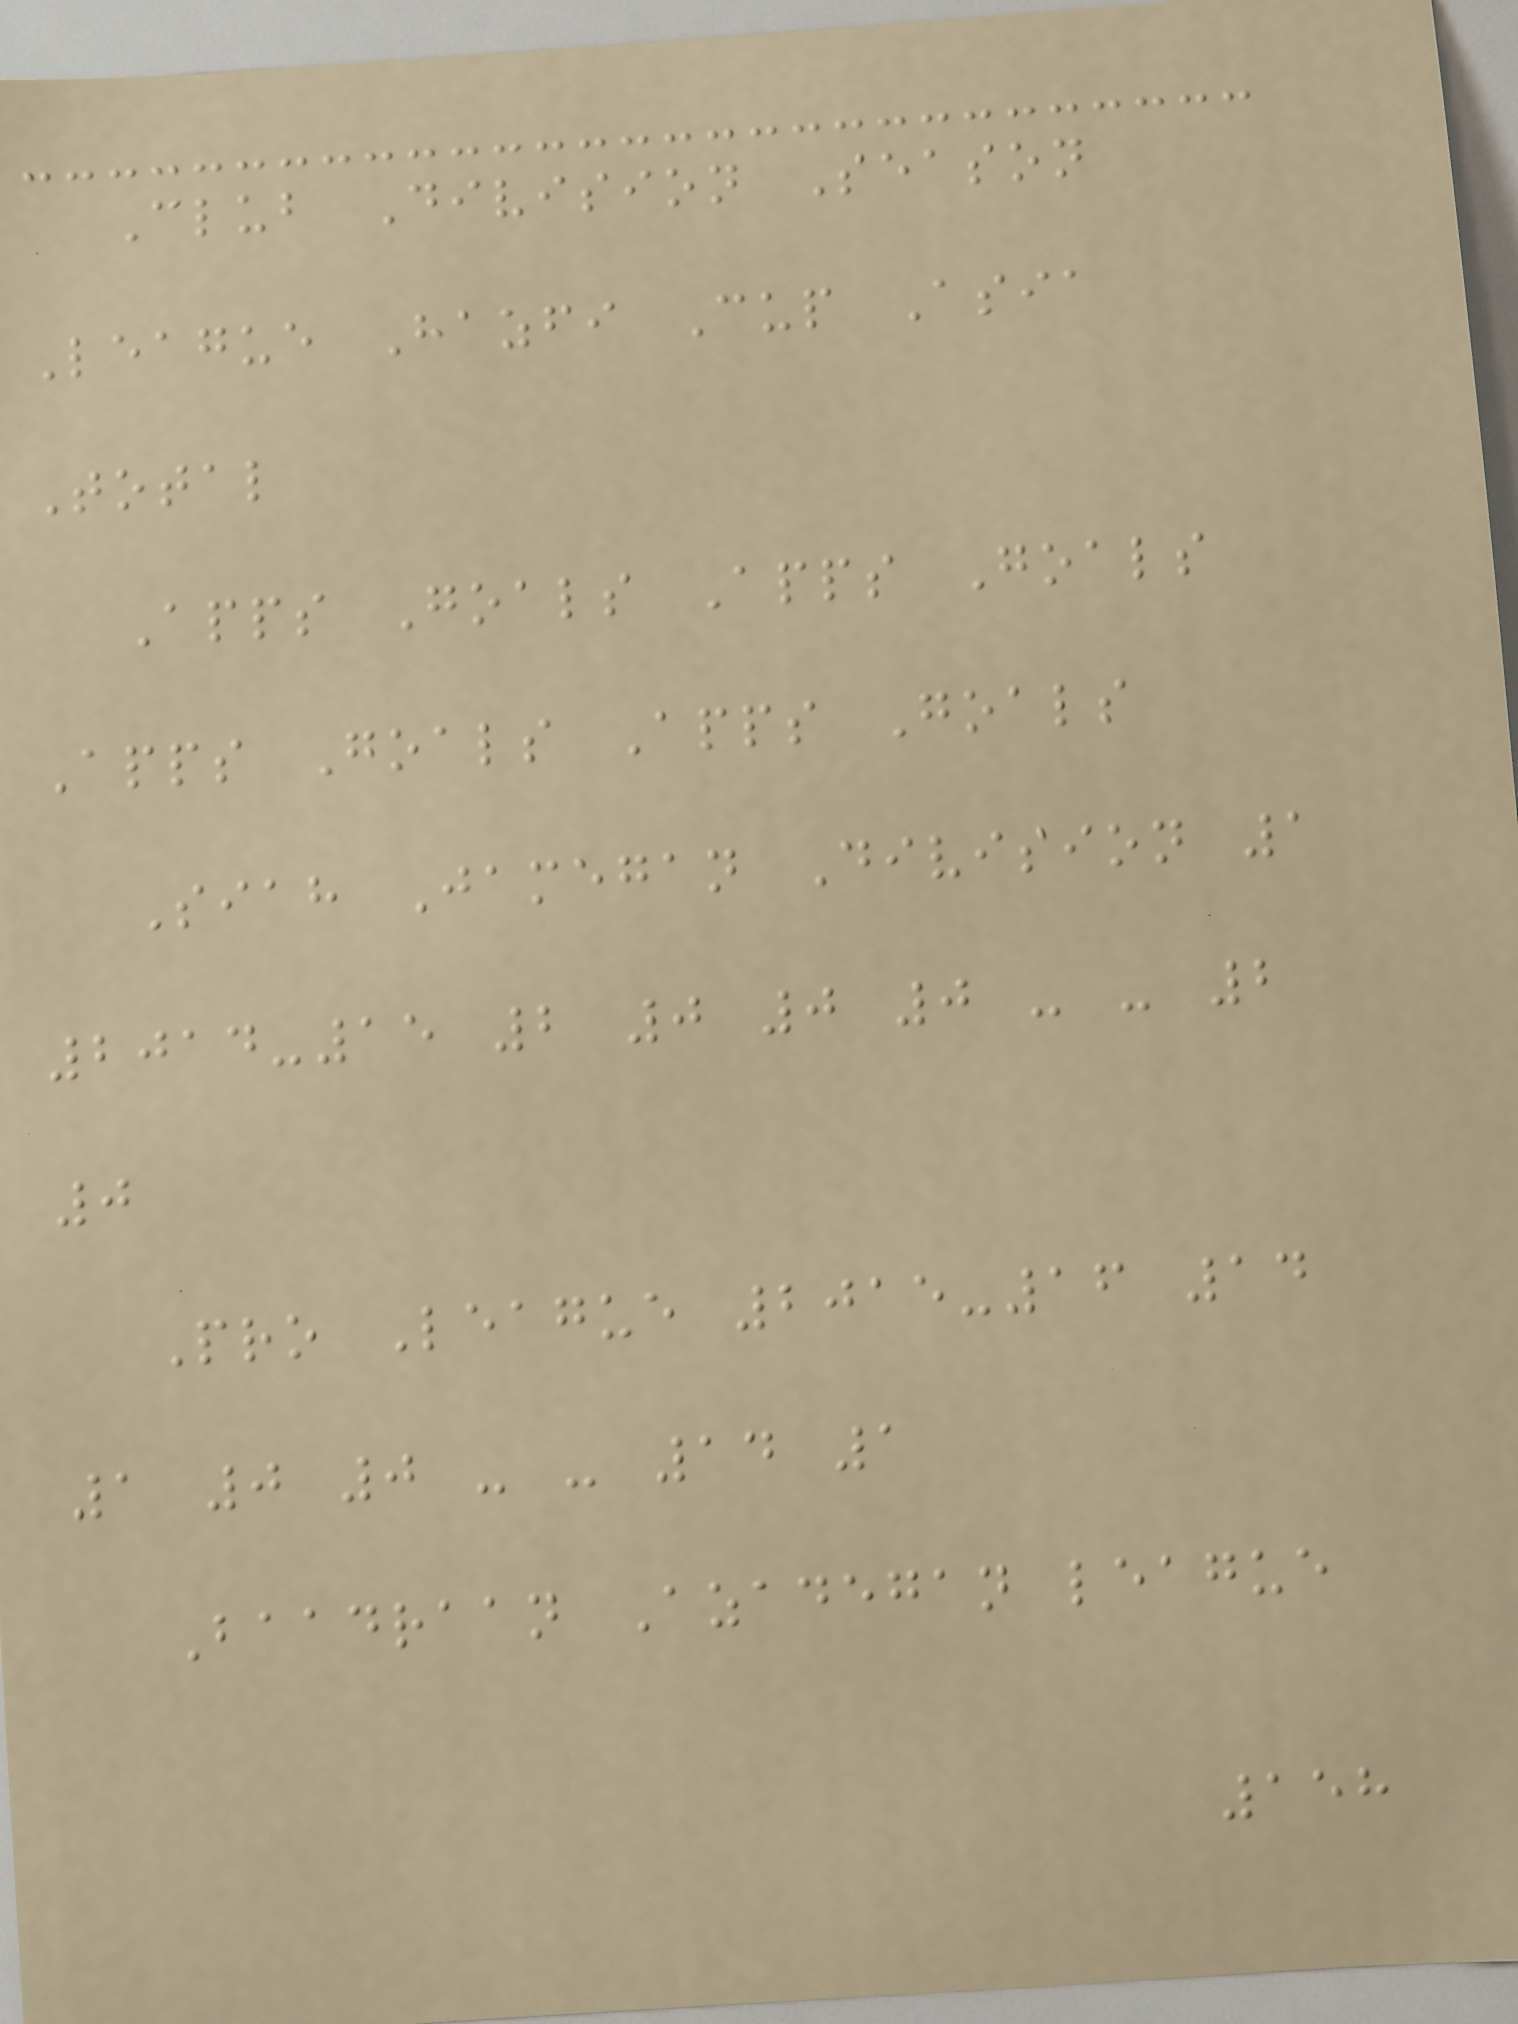Club Division Season
League Hazfi Cup Asia
Total
Apps Goals Apps Goals
Apps Goals Apps Goals
Siah Jamegan Division 1
2014-15 2 0 0 0 - - 2
0
Pro League 2015-16 14
1 0 0 - - 14 1
Baadraan Azadegan league
158
